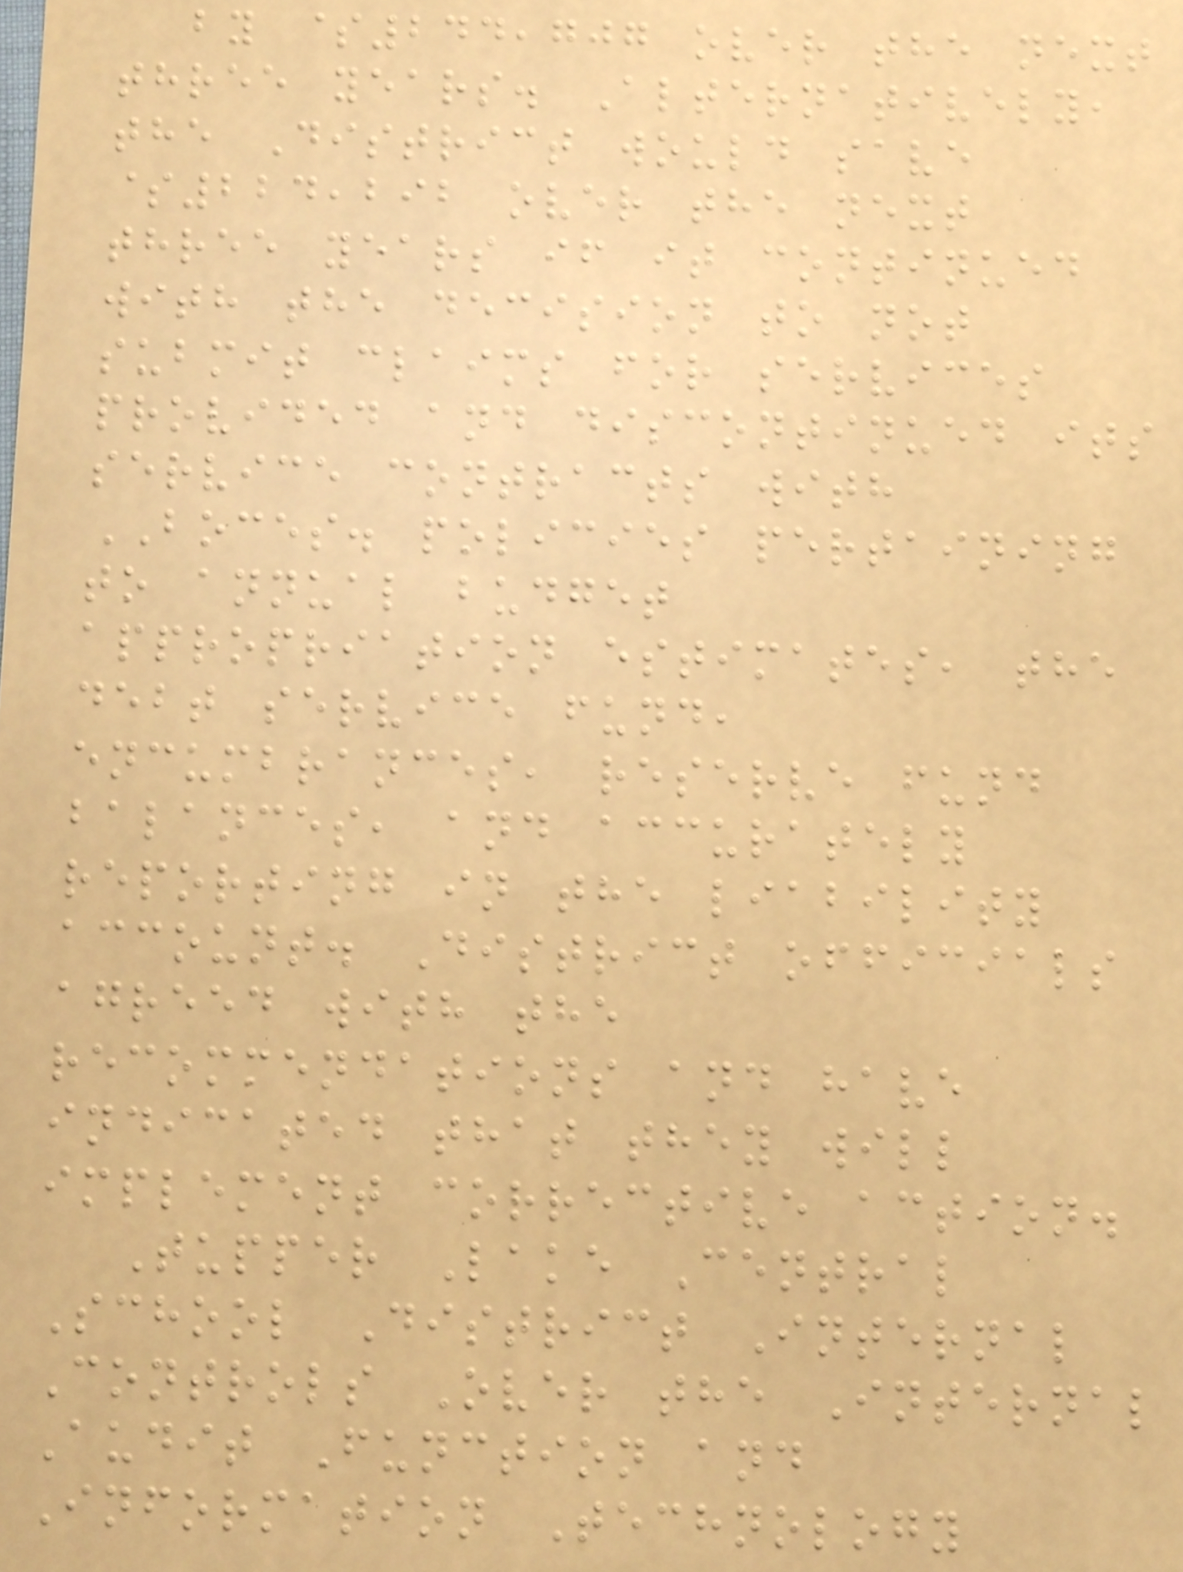by $244,707 over the next
three years. Alternatively,
the District would save
$224,292 over the next
three years if it continued
with the decision to not
submit claims for services
provided and discontinued its
service contracts with
BOCES. policies pertaining
to annual budget
appropriation estimates, the
debt service fund,
encumbrances, reserve fund
balances, and accurately
reporting in the liability
account. District officials
agreed with the
recommendations and have
indicated that they will
implement corrective action.
Tupper Lake Central
School District Internal
Controls Over the Internal
Audit Function and
Information Technology
